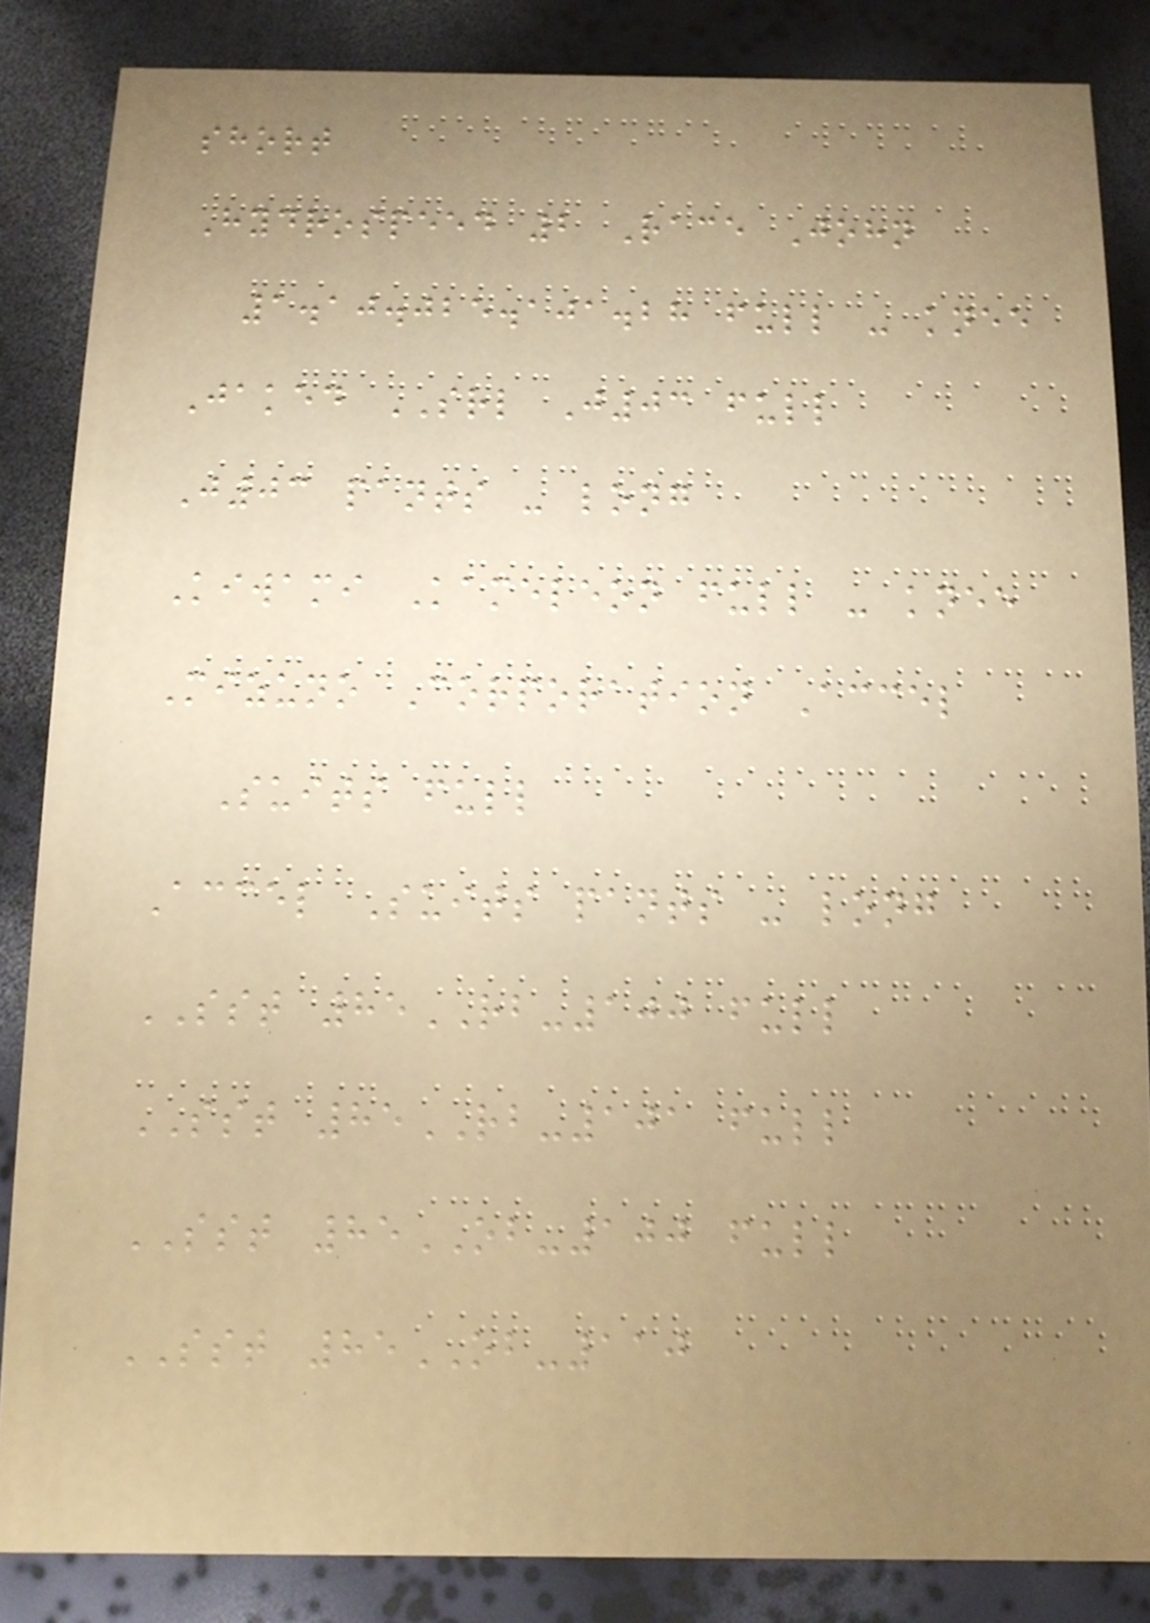short
Hydrospeed 2 Race John
1.10.025.101.28 full - knee
Jaked SRL J03 full
J03 pants - long
Kiwami Kameleon full - knee
Mizuno Corporation Accel
Suits full
Accel Suits pants - long
SST 85RB-100 full
SST 85RB-101 full
SST 85OB-100 full
SST 85OB-110
